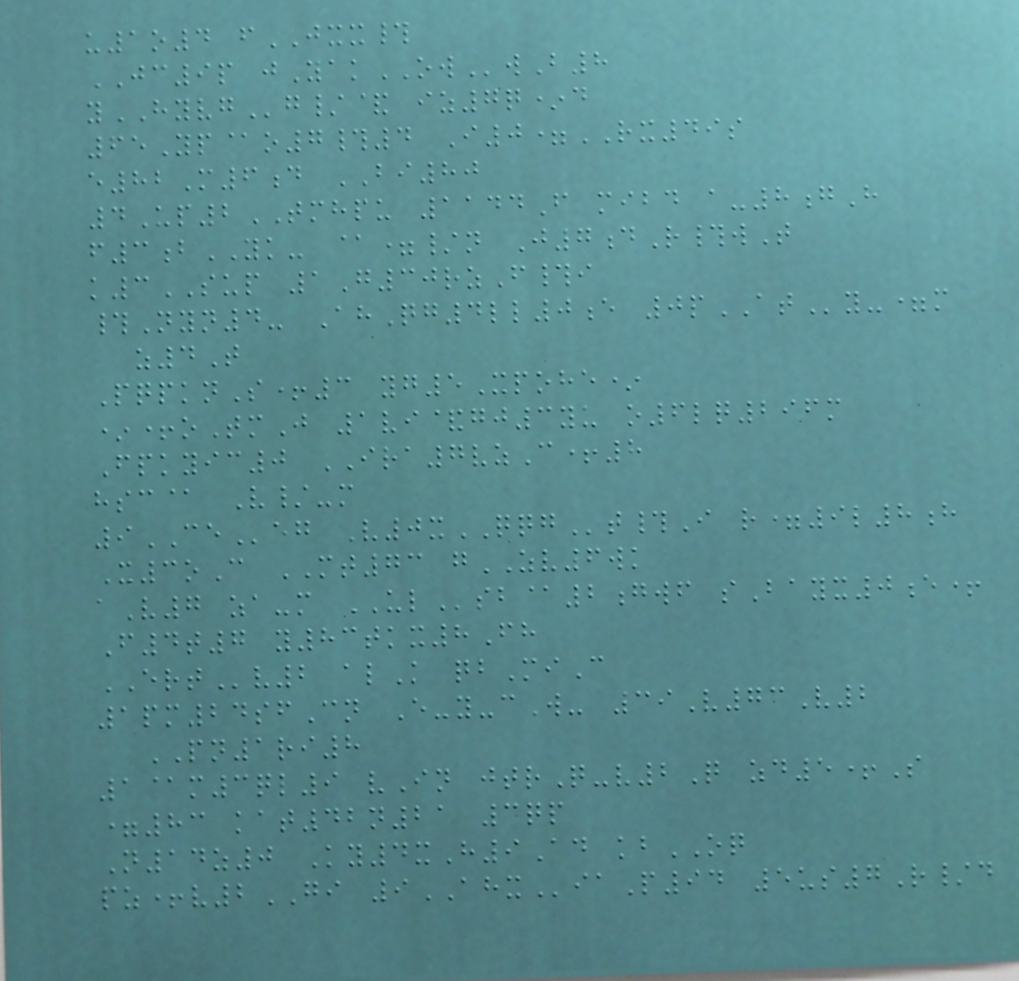u1o4 fJXX#
JC9p jYakOWwB8
yHYVGg/& iz7q*d
65Yp@o7#4 I0=RX49s
e82M6d BI80
4Up2TMHPU 1144F mibd a-8gH
f3bYK- @=/n J7dR#wT
k3SUP 1G30rzF#i
#Nyn4- AhQg4ll0e 0pATy-=m
z4T
PqpknS+3 yg5Xpohe*
*+oTmJ 1vi&gj3yu o6lq296m
Fpkyic0 IRA7vzC+8
hsc@ V/-m
9CEeg V0xQQGt#I r=9l8h
X3oC MT73 gZV6wk
aV7 za-m ULsb@2gwf sBayx0e+
F4t7 y83tkx8Fh
ERTv2 alK qbMiC
1pm24sfCn E-y-cW- 39V73V2
PN1ri8
1@m3ql9 vIn jtrQ-v2Q zd5+S
=83 kat42n21 3qp
N14z0 Ky4xH9Ad kbOQ
pz+v2GI 9AHXiaP94 5us7R/d
